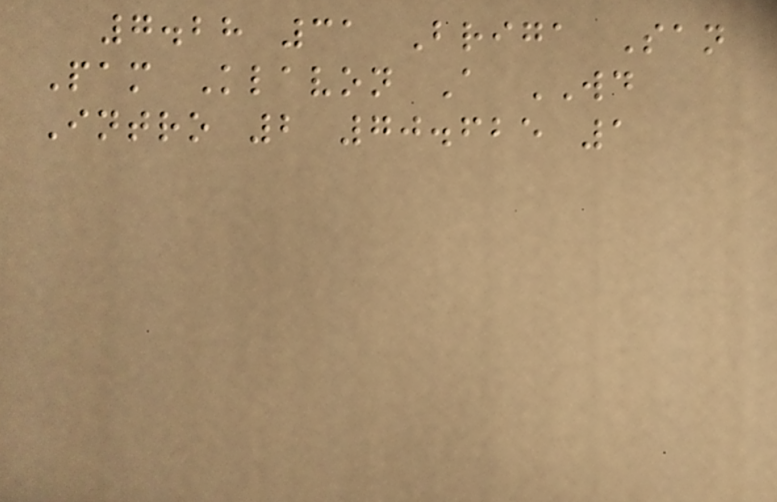7.28 31 Briga San
Pam Klavon A WD
Intro 2 70.625 1
